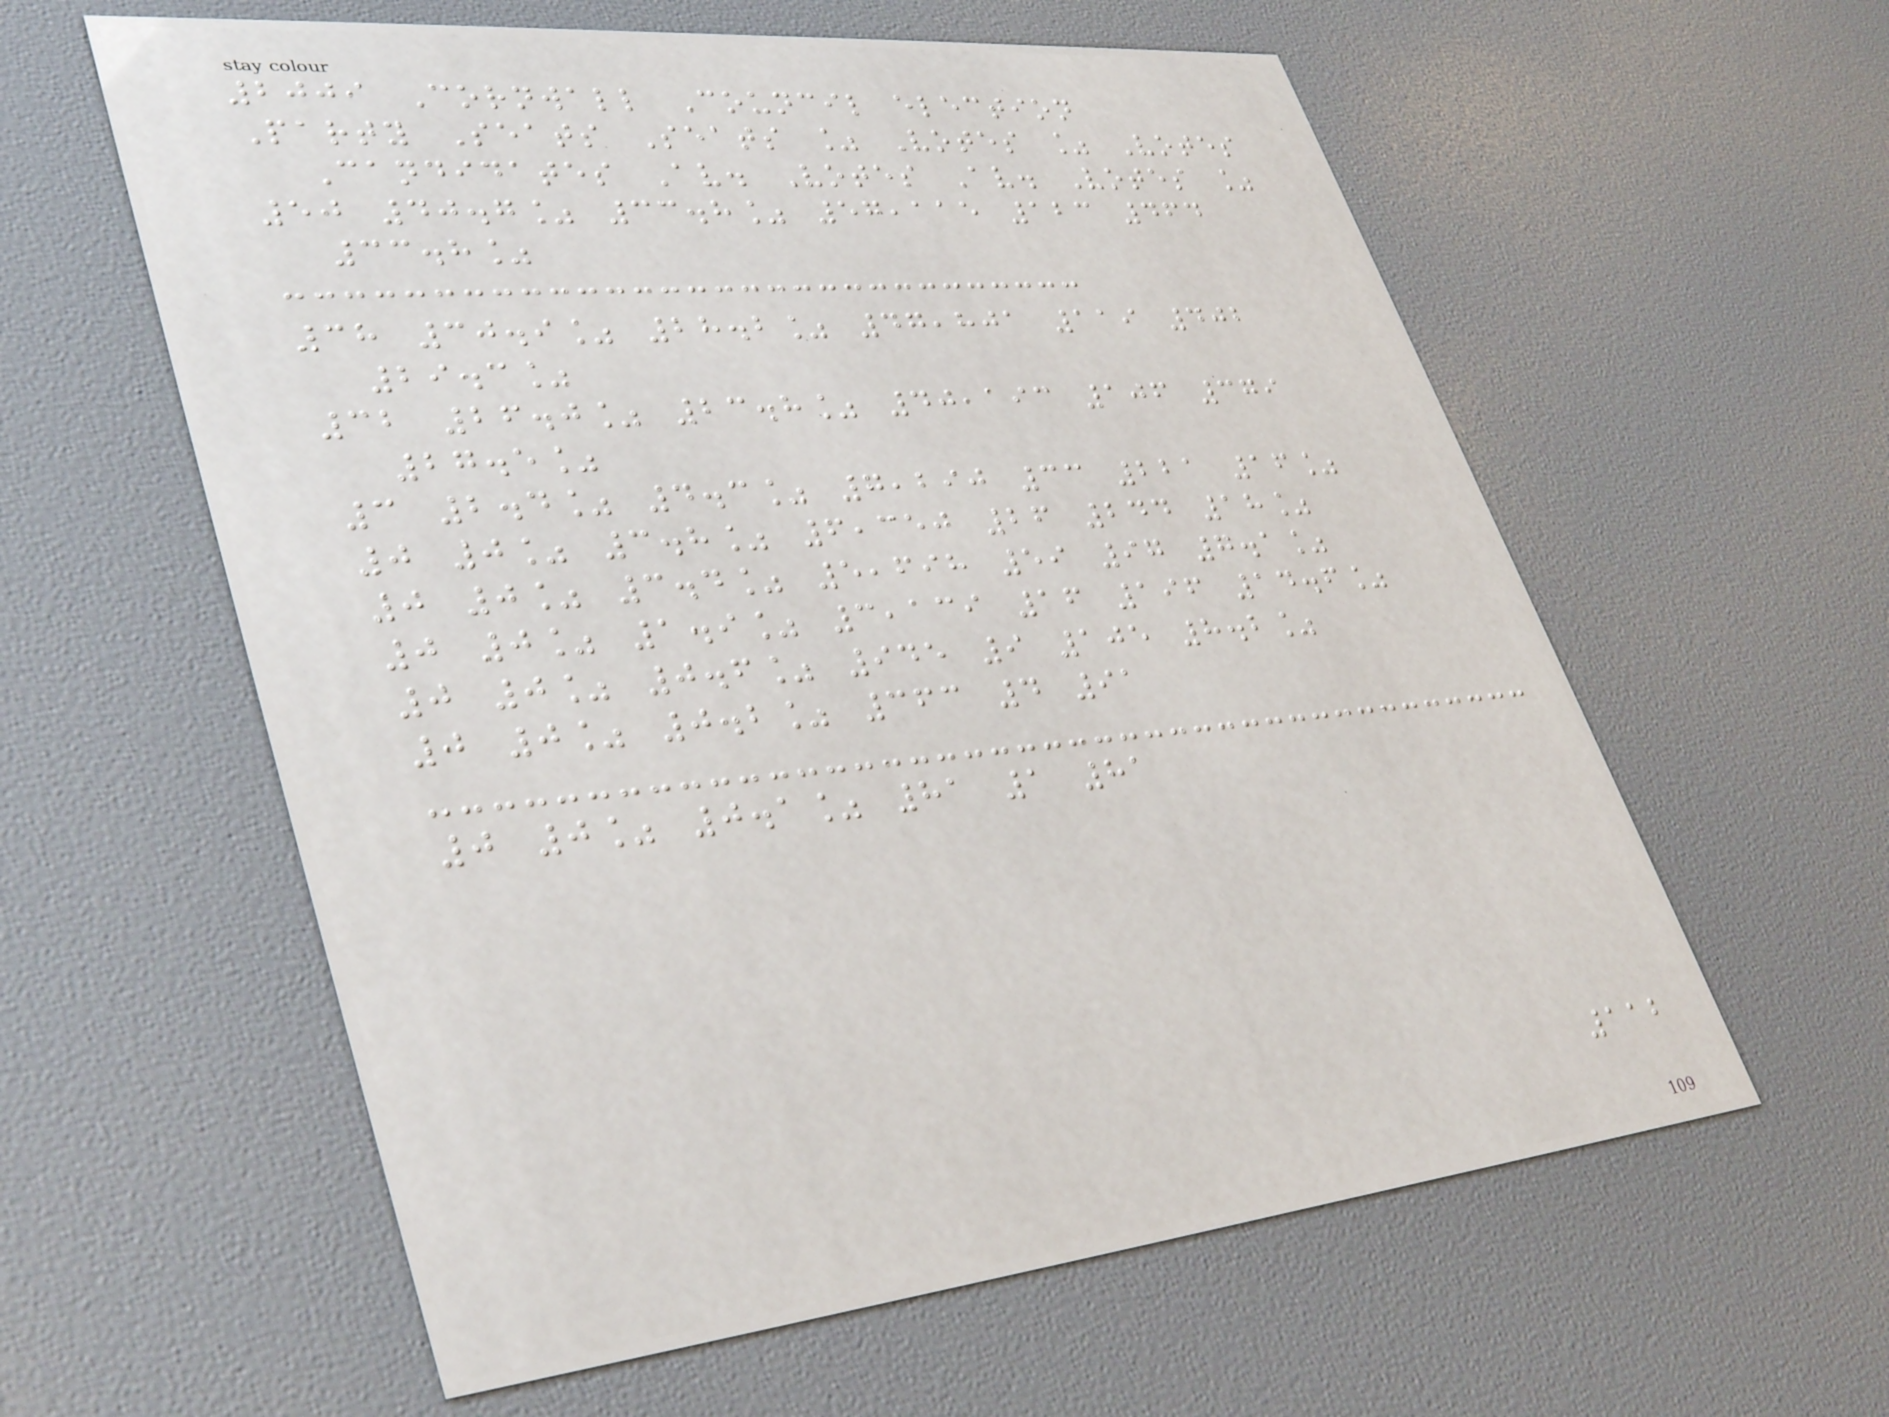2009 Cornwall Council election
Party Seats Seats % Votes % Votes
Candidates Av. Votes Av. Votes %
50 40.7% 33.8% 57,115 123 464
33.8%
38 30.9% 28.2% 47,801 119 402
29.3%
32 26.0% 23.8% 40,193 106 379
27.5%
3 2.4% 4.3% 7,290 33 221 16%
0 0% 3.8% 6,350 26 244 18%
0 0% 3.4% 5,698 59 97 7.1%
0 0% 1.9% 3,139 16 196 14.6%
0 0% 0.6% 945 9 105 8.2%
0 0% 0.2% 363 4 91
0 0% 0.1% 81 1 81
112
